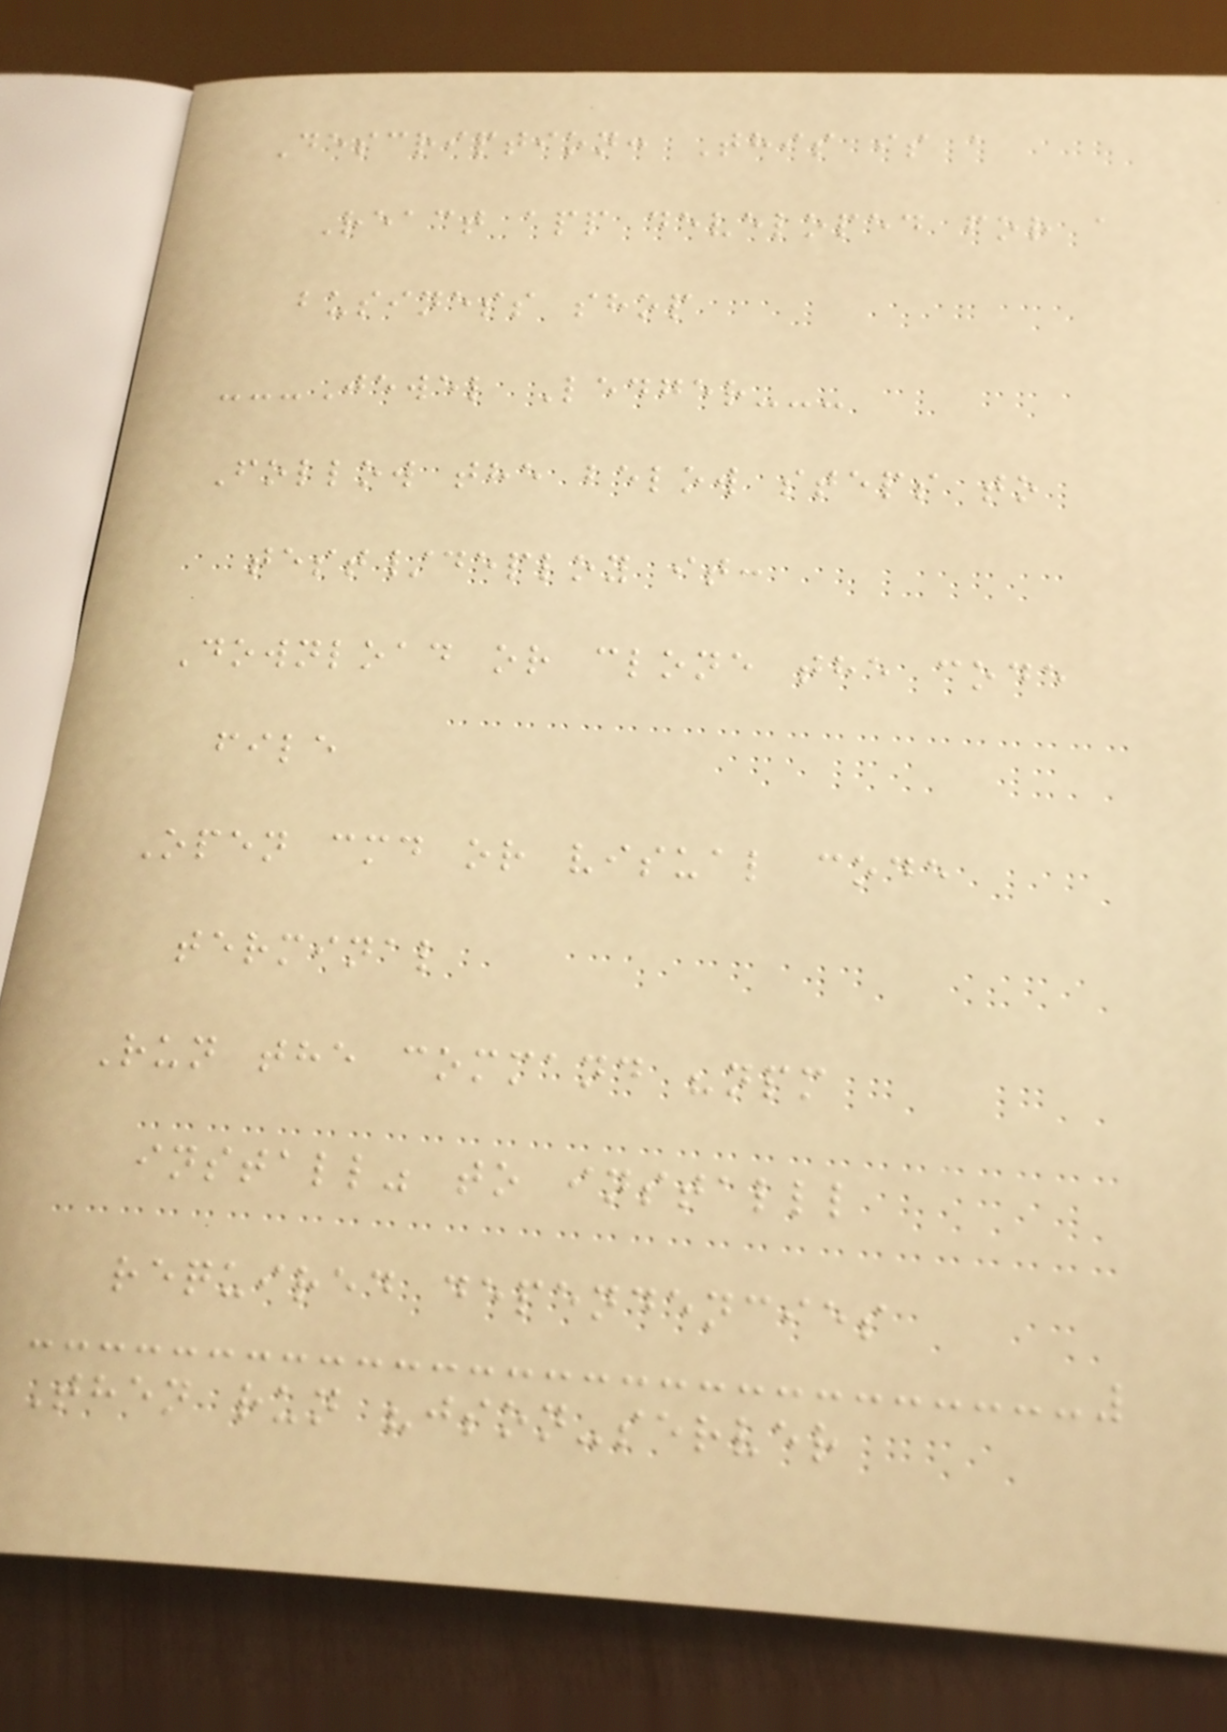Description: This is a
React app developed for a
business shop
---Jewel Ledger---
Follow the below steps to
test/deploy it:
Download or clone the code
file
Open cmd or visual code
terminal
Run the command "npm
install" to installl
required dependencies
Then run "json-server
